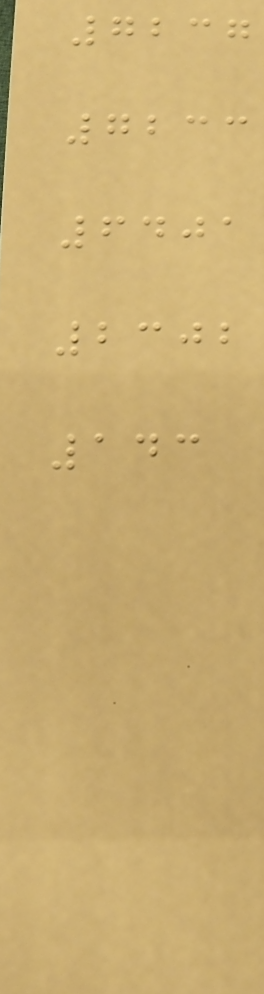7237
7233
6401
2302
143
